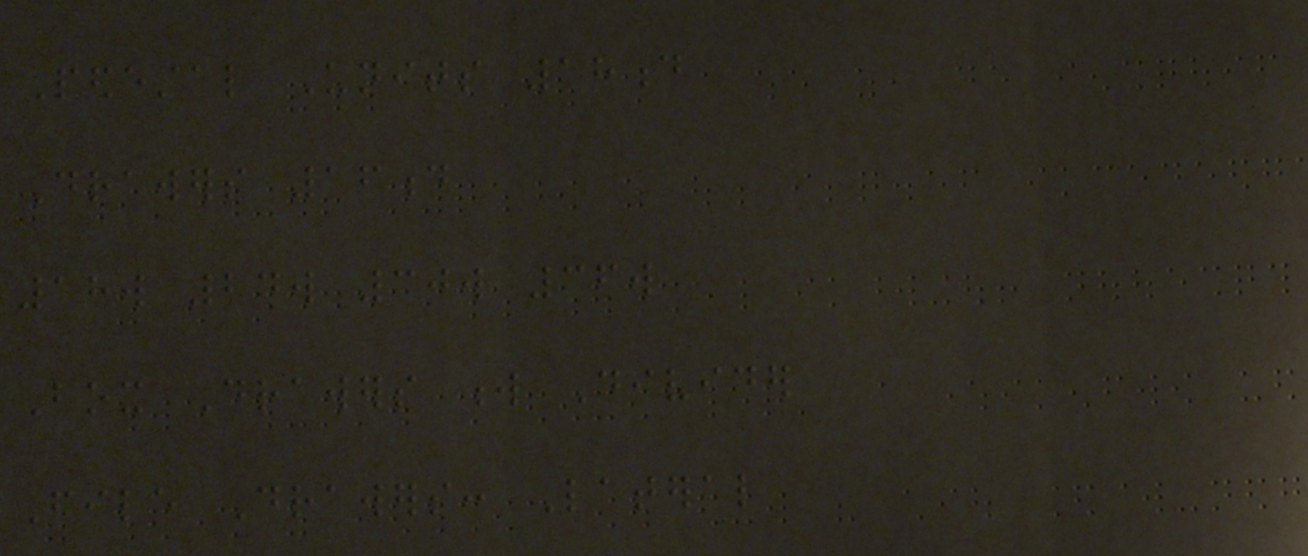Pedestal Units 18d
Drawers 16d
18w 24w 30w 36w
Box Drawers w Divider
File Drawers: Lateral
